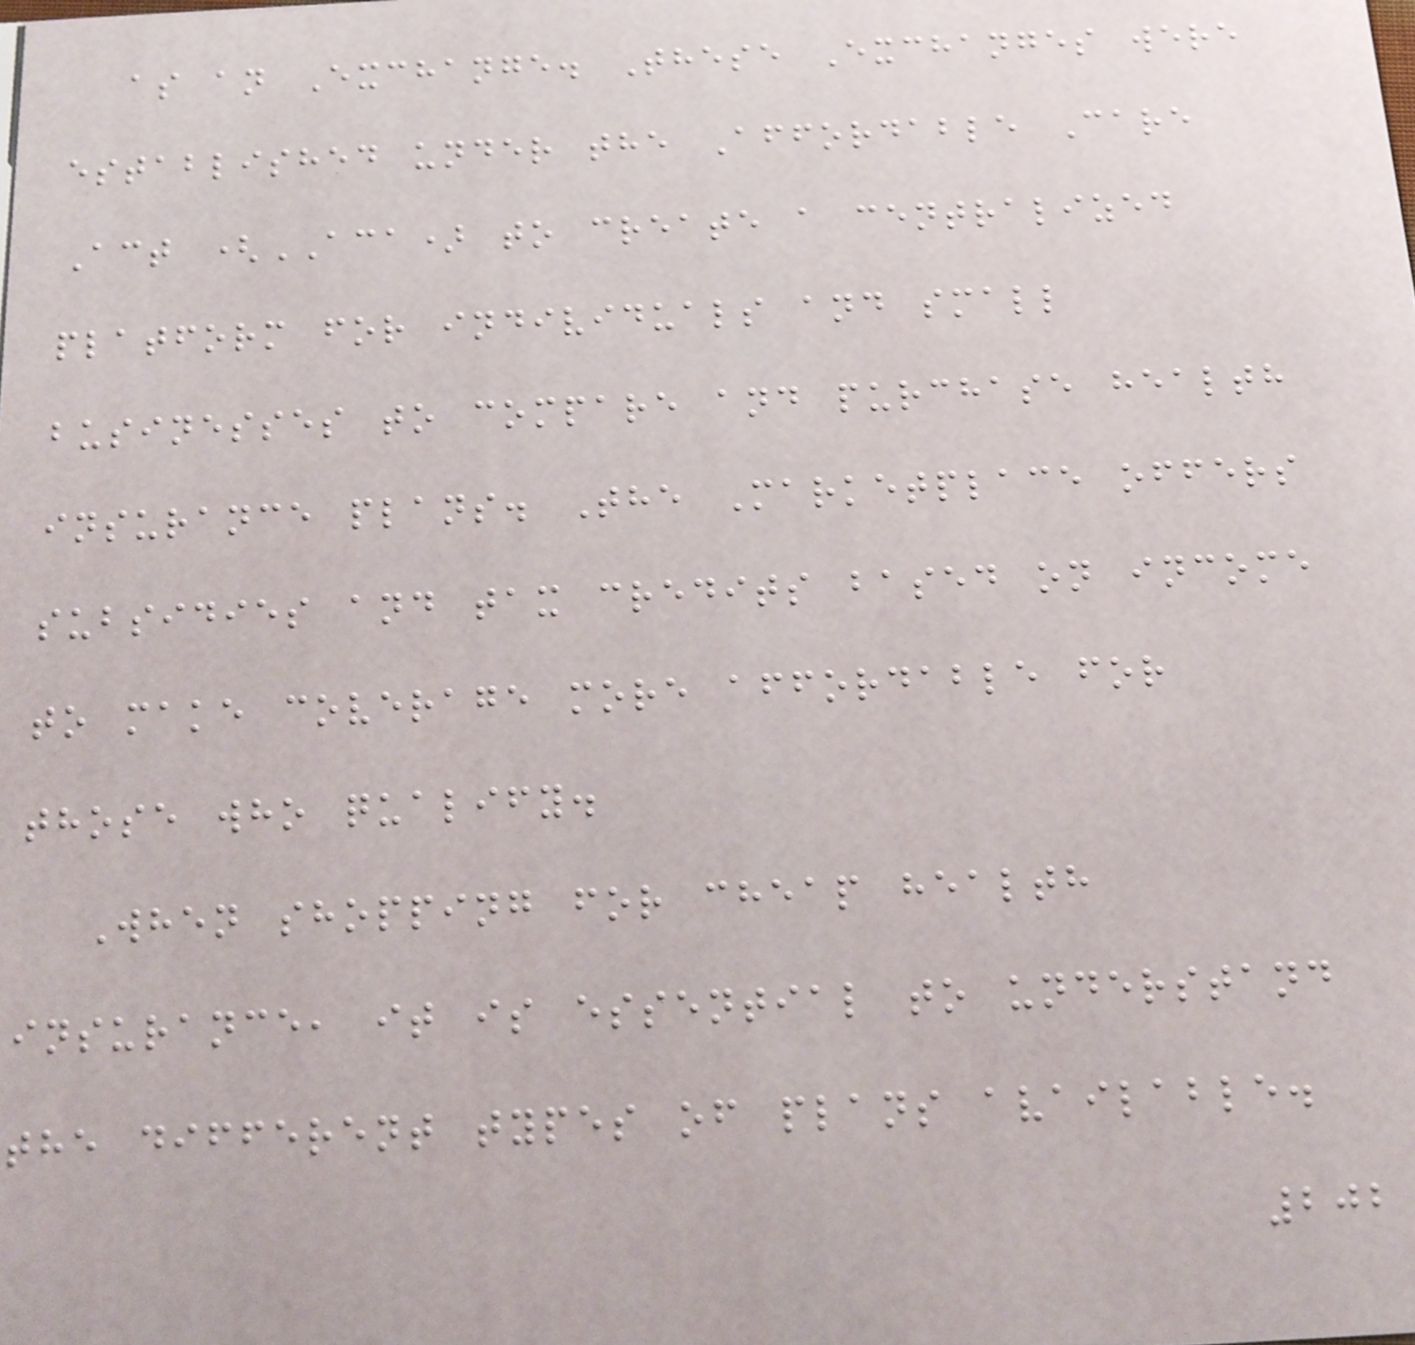as an Exchange. These Exchanges were
established under the Affordable Care
Act (ACA) to create a centralized
platform for individuals and small
businesses to compare and purchase health
insurance plans. The Marketplace offers
subsidies and tax credits based on income
to make coverage more affordable for
those who qualify.
When shopping for cheap health
insurance, it is essential to understand
the different types of plans available.
202
